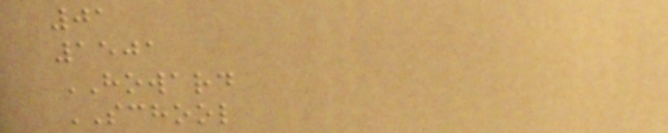01
1501
HOWARD
SCHOOL
